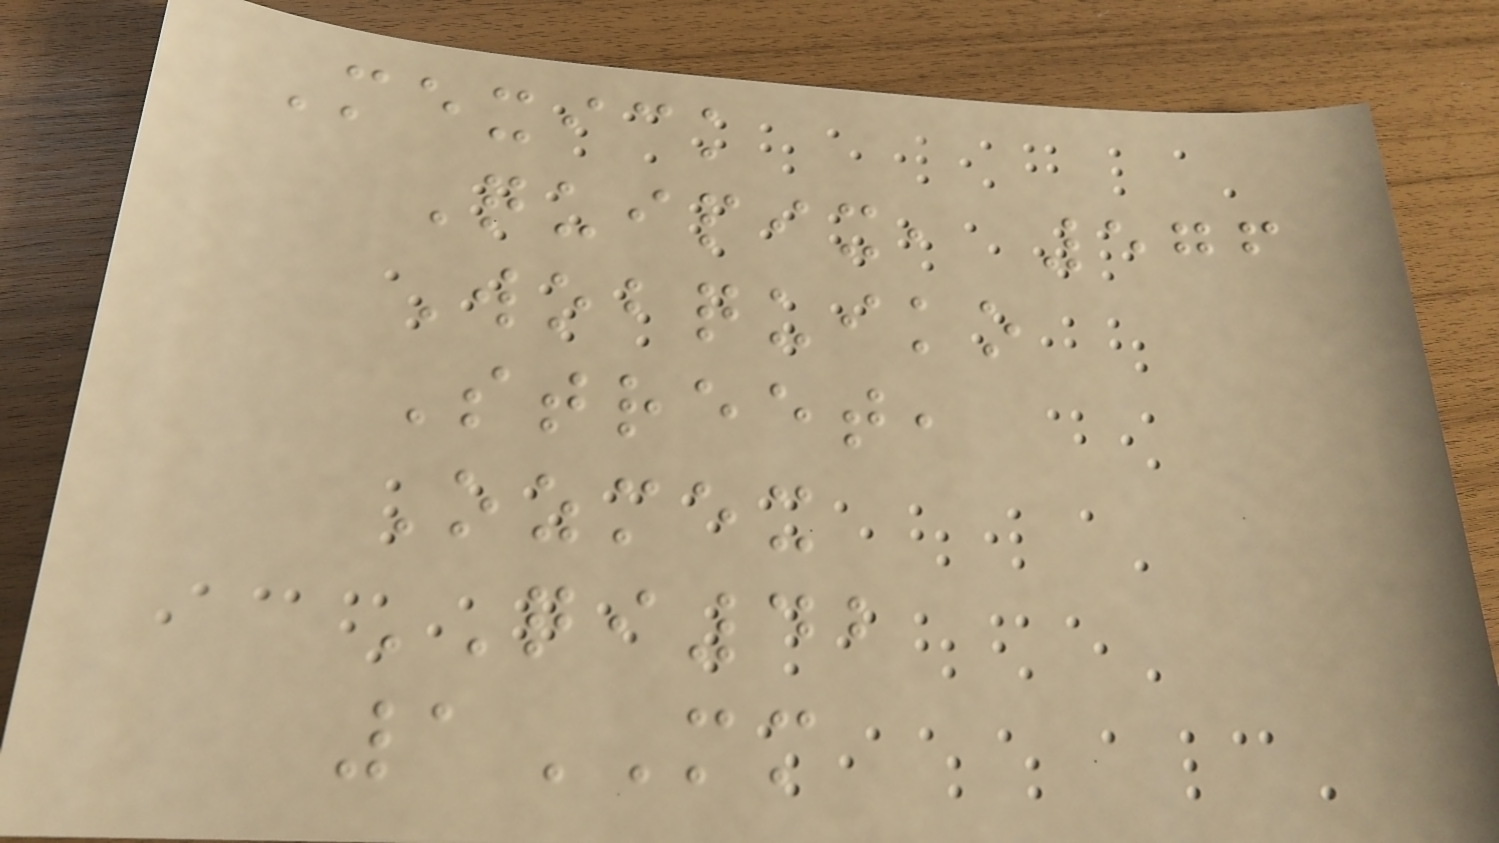Mexick
Quipix, 576
Wobquiko
Street,
Ozmex
QI42
1MM
